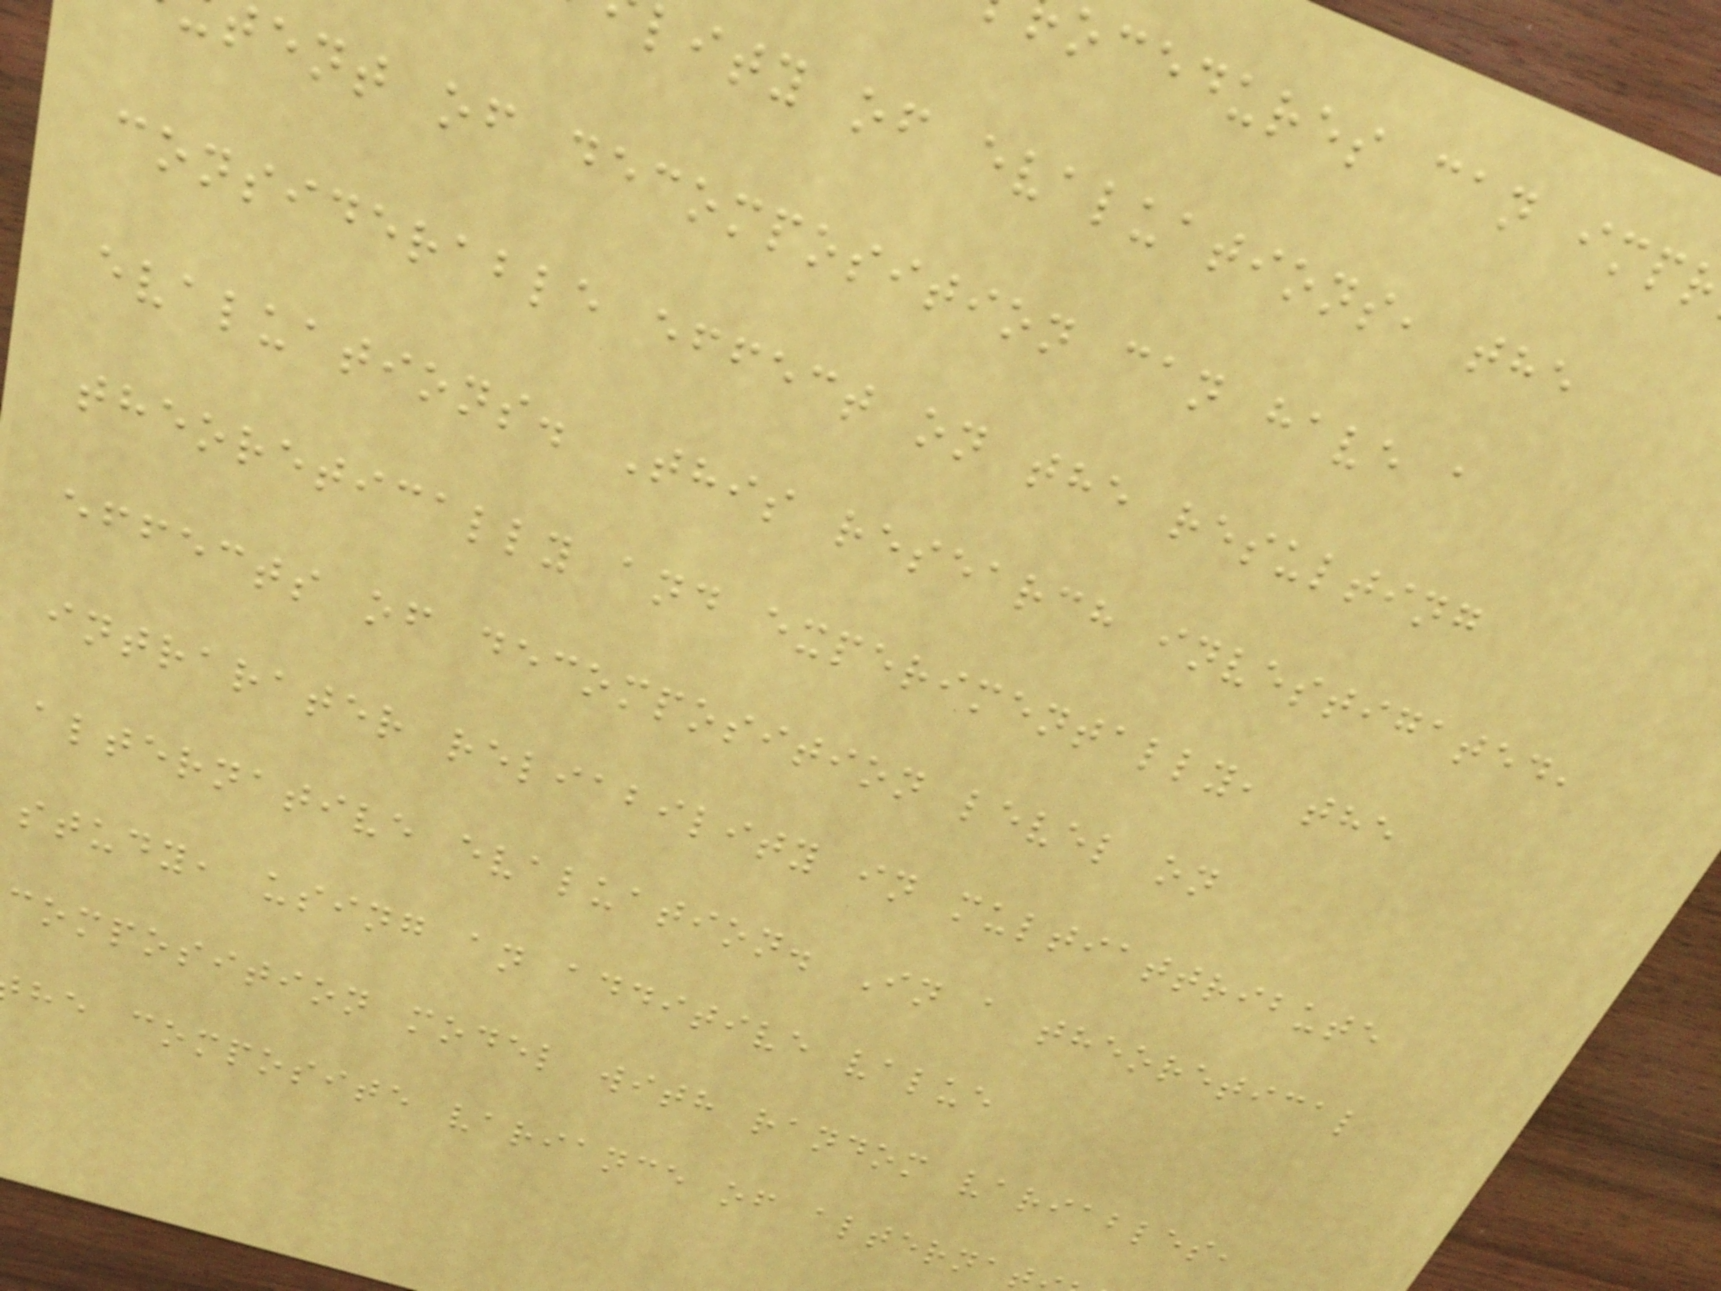ocedures can imp
lity of evaluations, the
ent of decomposition can have a
considerable effect on the resulting
evaluations. This research investigated,
theoretically and experimentally, the
effects of decomposition level on
intrarater reliability in multiattribute
alternative evaluation. In a theoretical
study, using an additive value
composition model with random variables,
he composite variance of alterna
